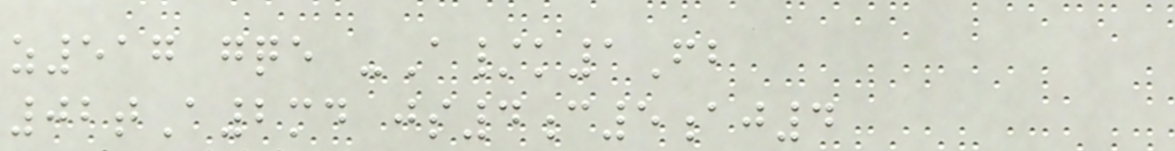z517 gqe -A/k1Fb
02tA2md js4c5aj4
